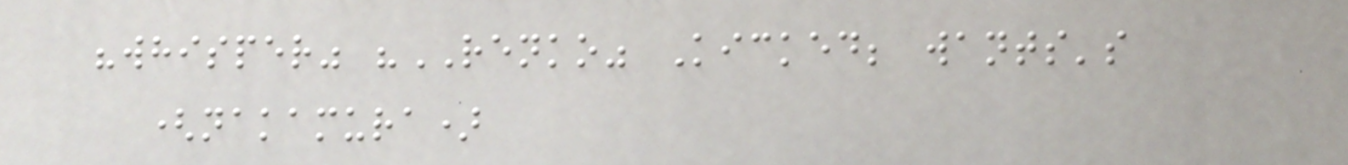"whisper" "RENKO" Kicked; wants's
(nakamura)
